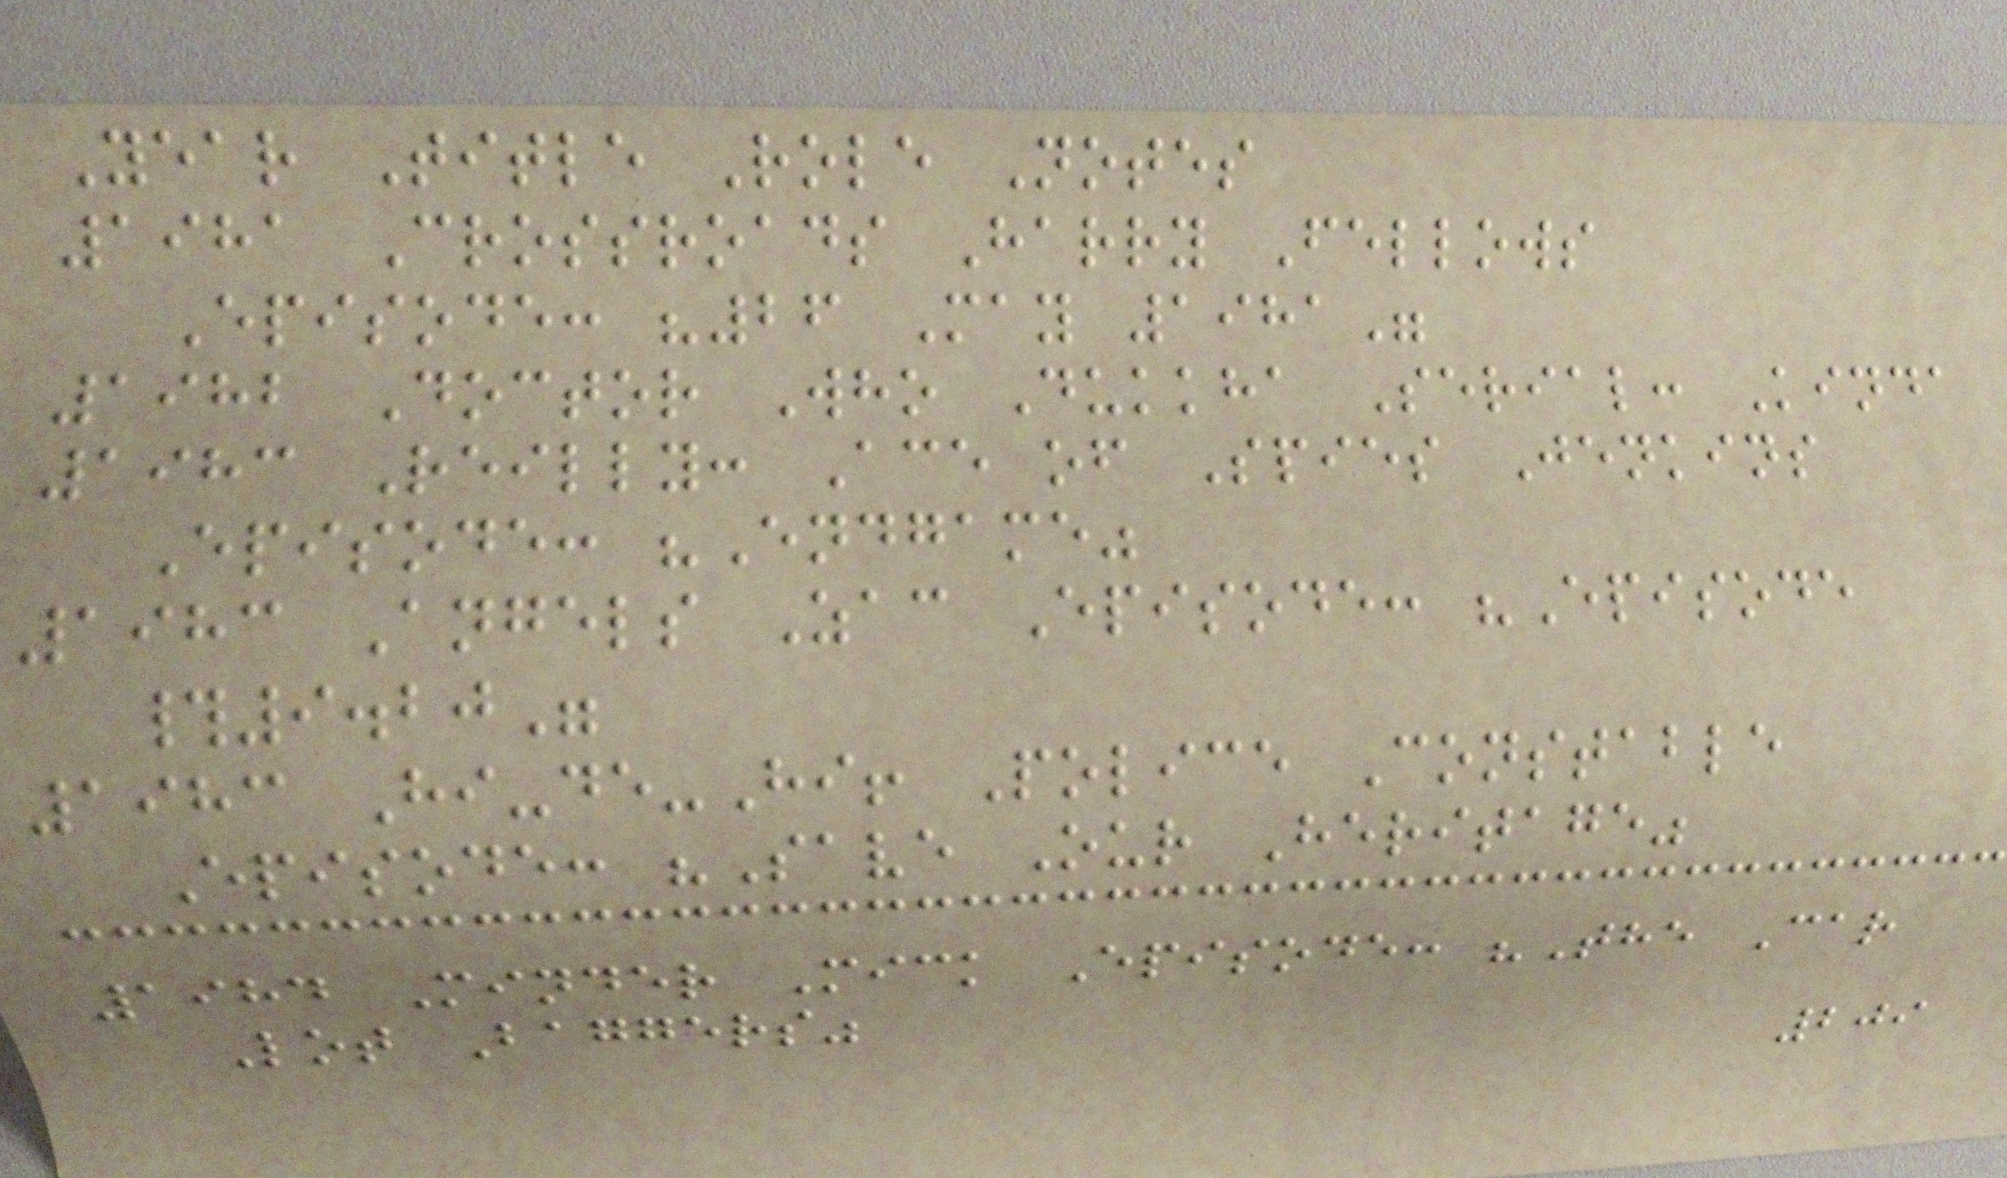Year Title Role Notes
1981 Crossroads Harry Fellows
Episode: "26 May 1981"
1982 Doctor Who Dukkha Serial: Kinda
1983 Reilly: Ace of Spies Jenkins
Episode: "Endgame"
1983 Angels Zac Episode: "Episode
#9.20"
1983 Hi-de-Hi! Police Constable
Episode: "Save Our Heritage"
1984 Minder Mick Episode: "The Car
Lot Baggers"
209
